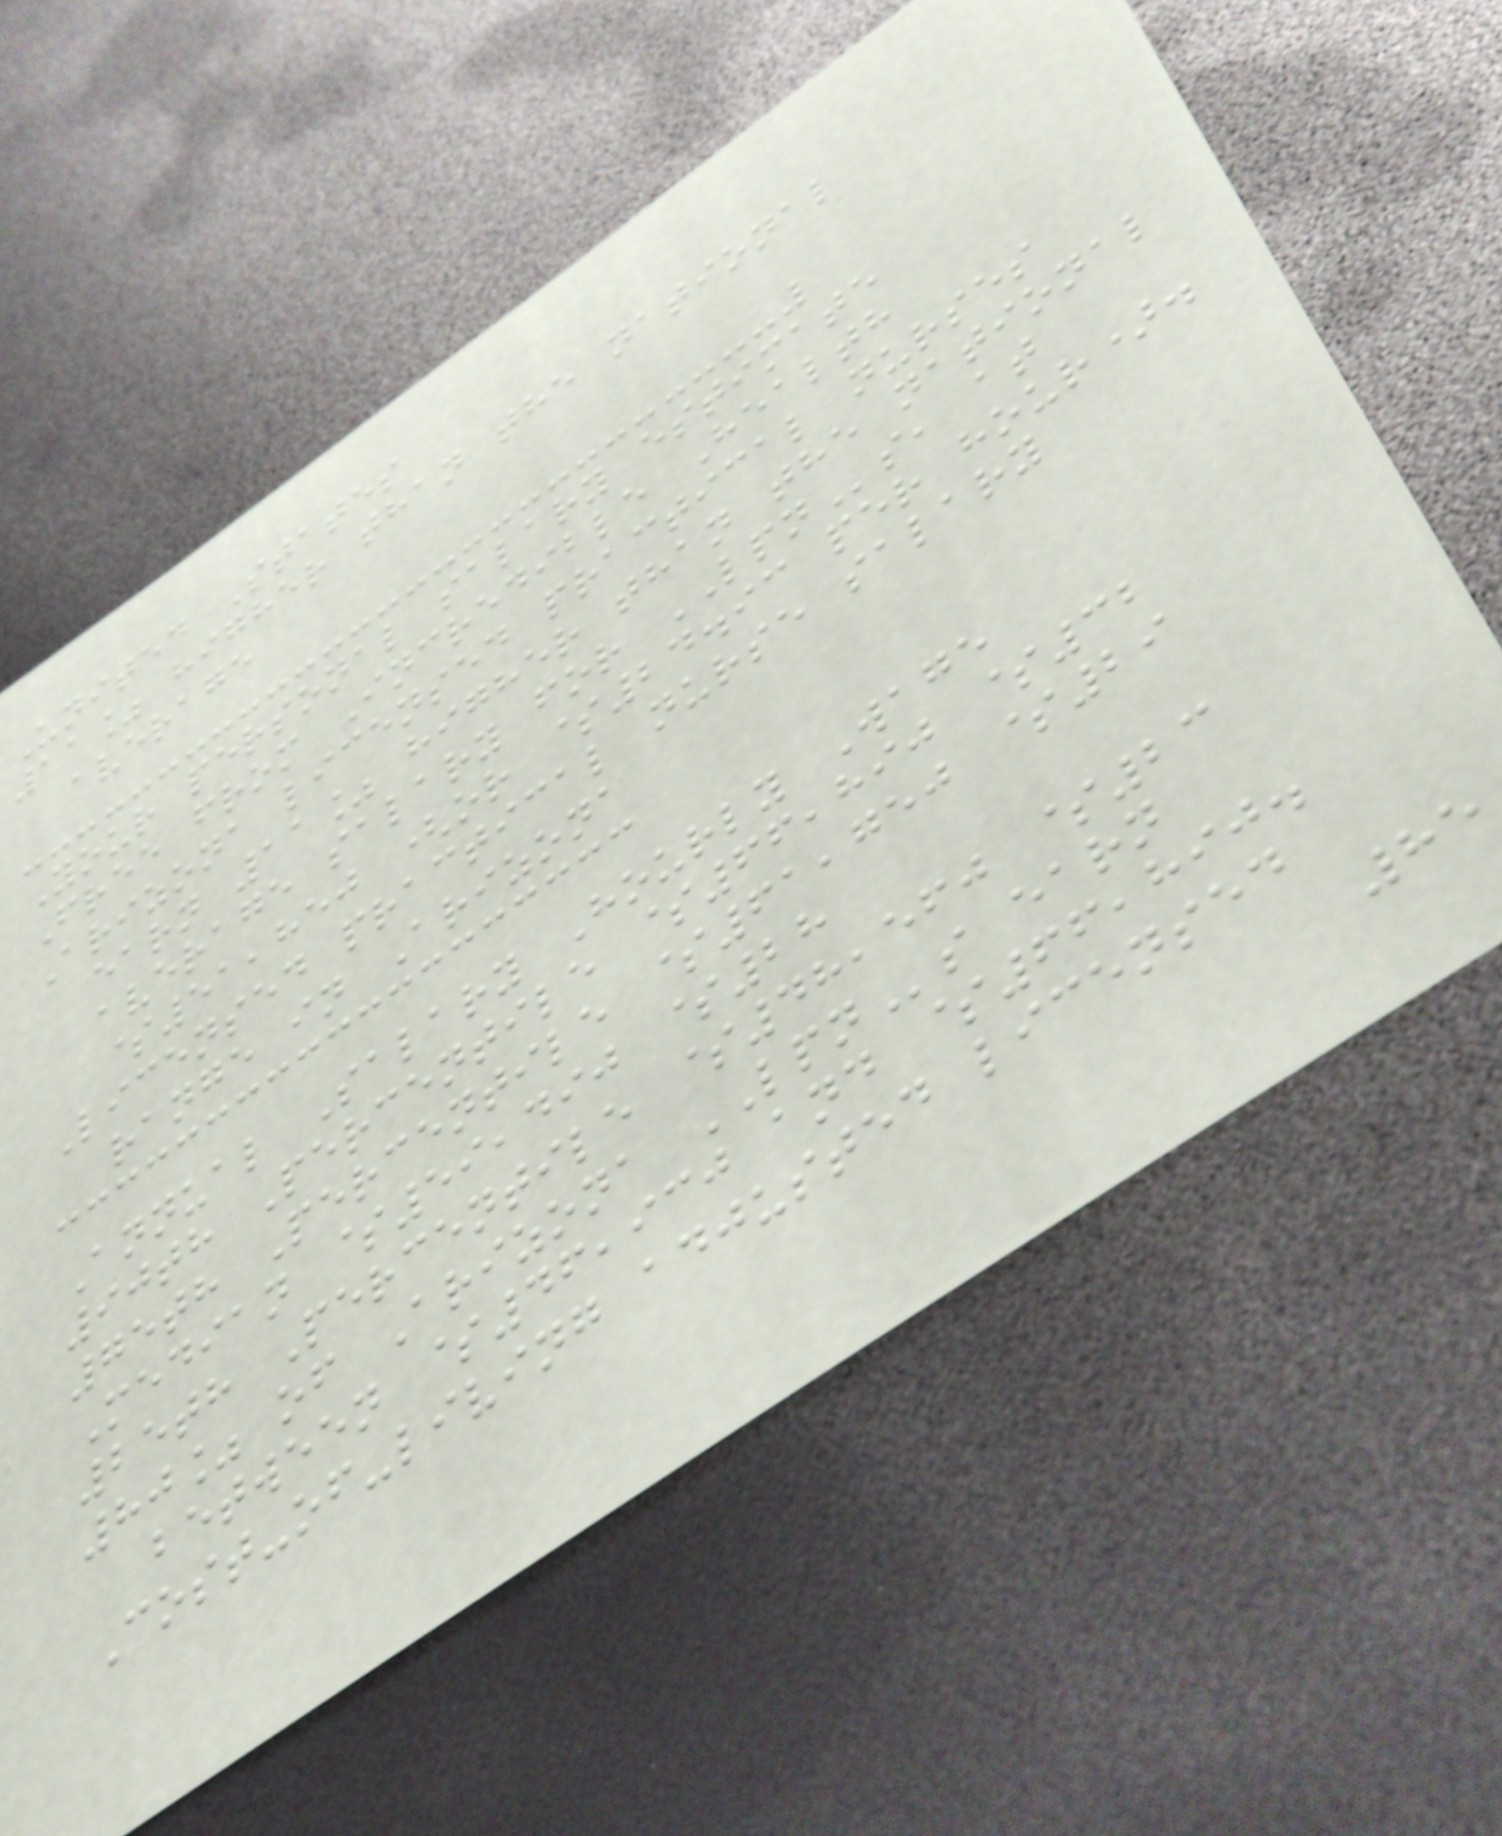United States
11% higher than the national
average
Your personal salary estimate
Free from Incredible Health
Arizona licensed practical nurses
earn 11% higher than the national
average salary for LPNs, at
$51,850 (or $24.93 per hour).
Licensed practical nurse salary
range in Arizona
Annual Salary Hourly Wage
90th Percentile $66,890 $32
75th Percentile $61,750 $29
Median $59,490 $28
25th Percentile $48,560 $23
80% of Arizona LPNs earn
between $46,930 and $66,890.
Cost-of-living adjusted licensed
85
